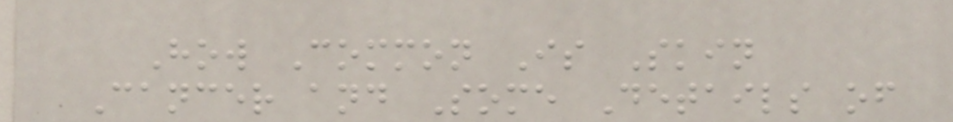How Common Is Skin
Cancer and Some Details of
